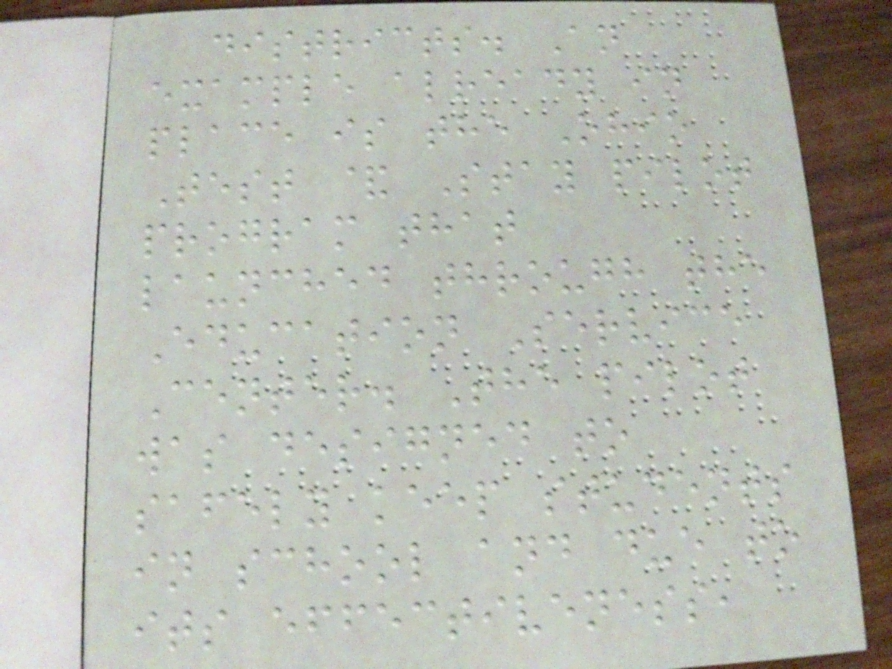districts. An
example already in
place is the Ohio
Test & Stay pilot
program that
launched through the
Education Service
Center. The pilot
was designed to
safely keep students
in school and due to
its effectiveness,
